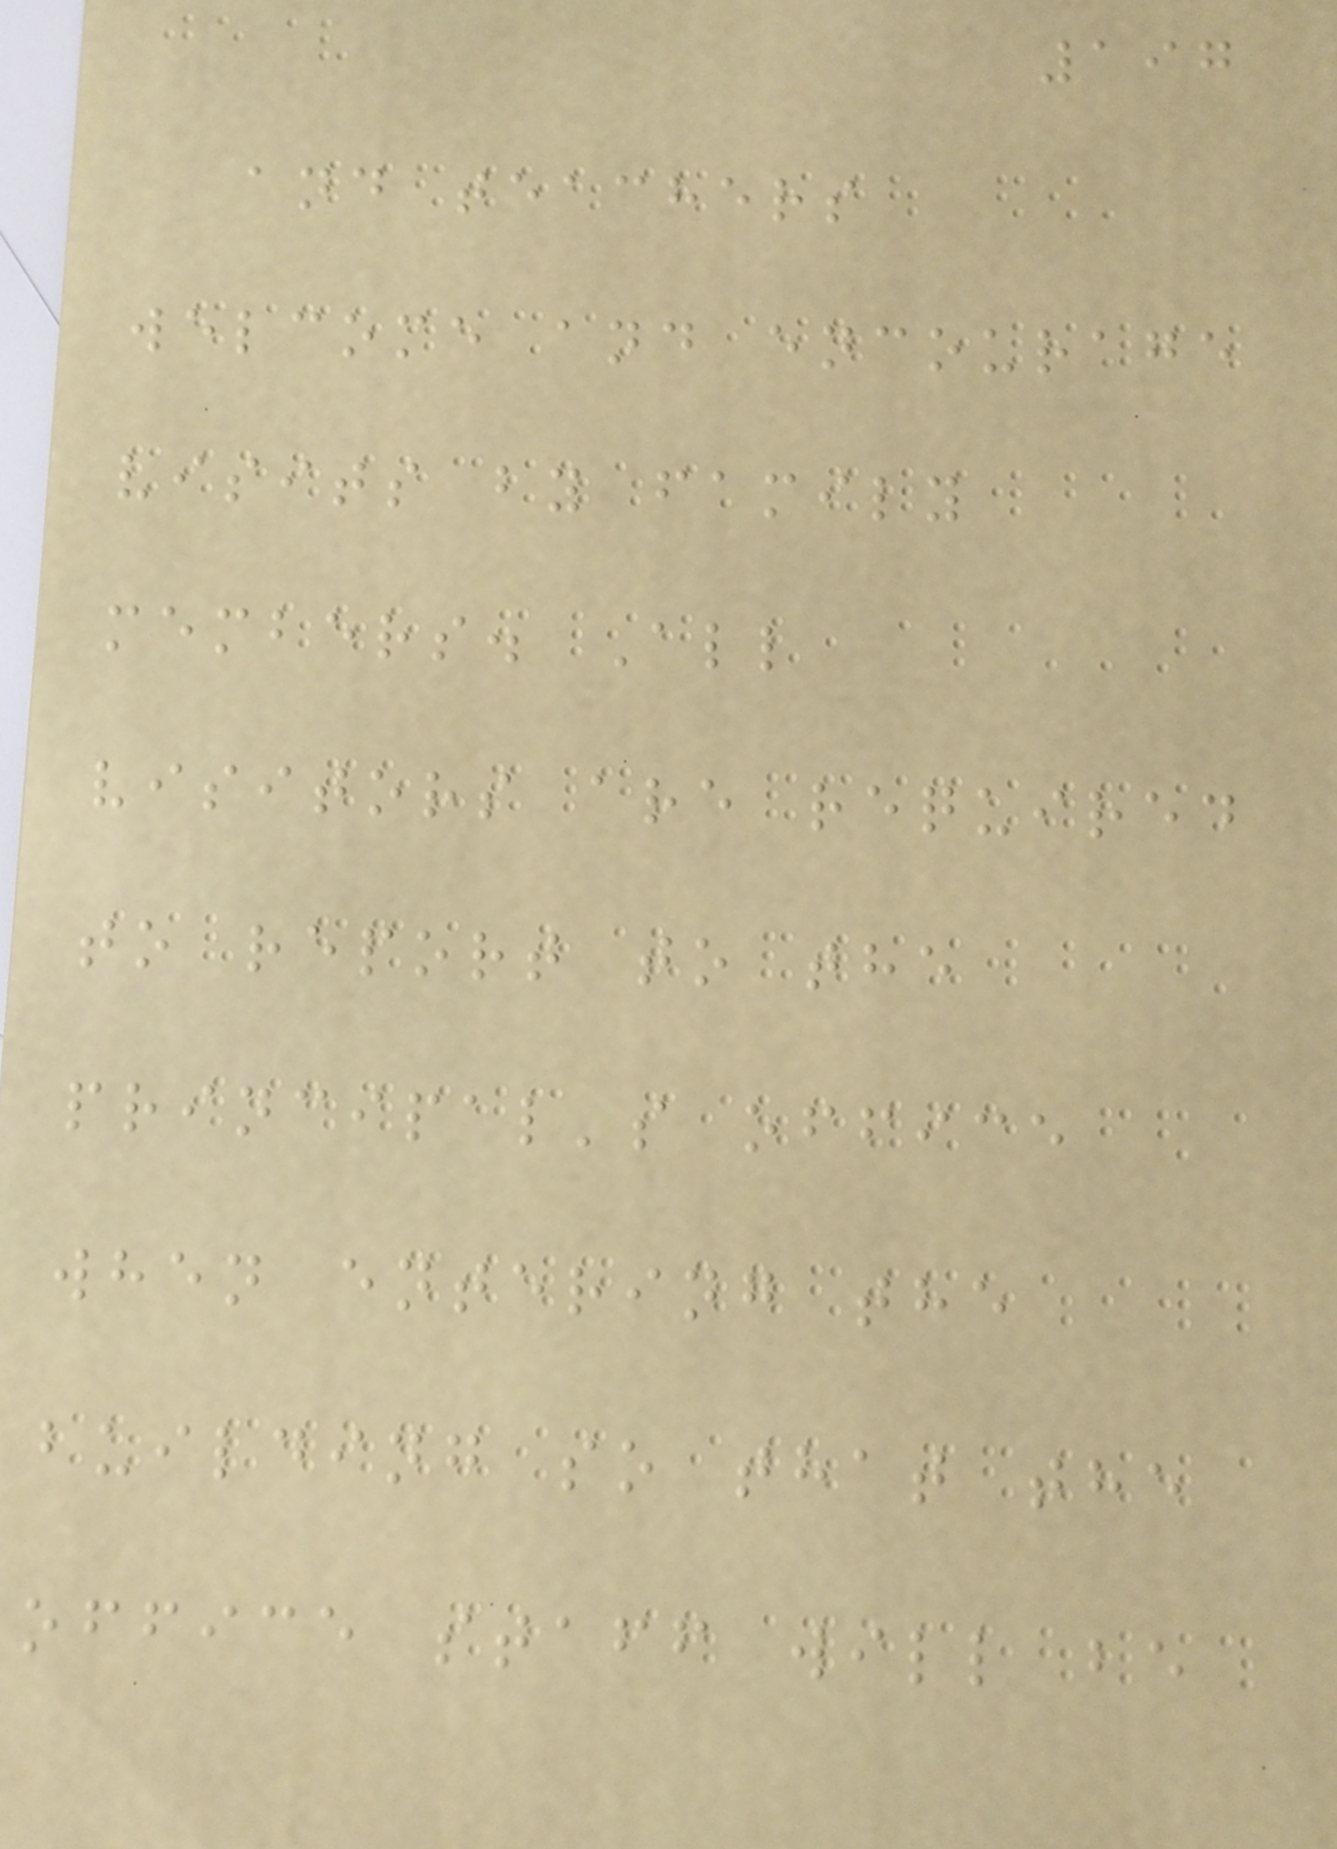197
and teachers
welcome and encourage
visits by family
members. All
visitors are required
to report to the
principal's office
when entering the
building so that the
office staff will be
